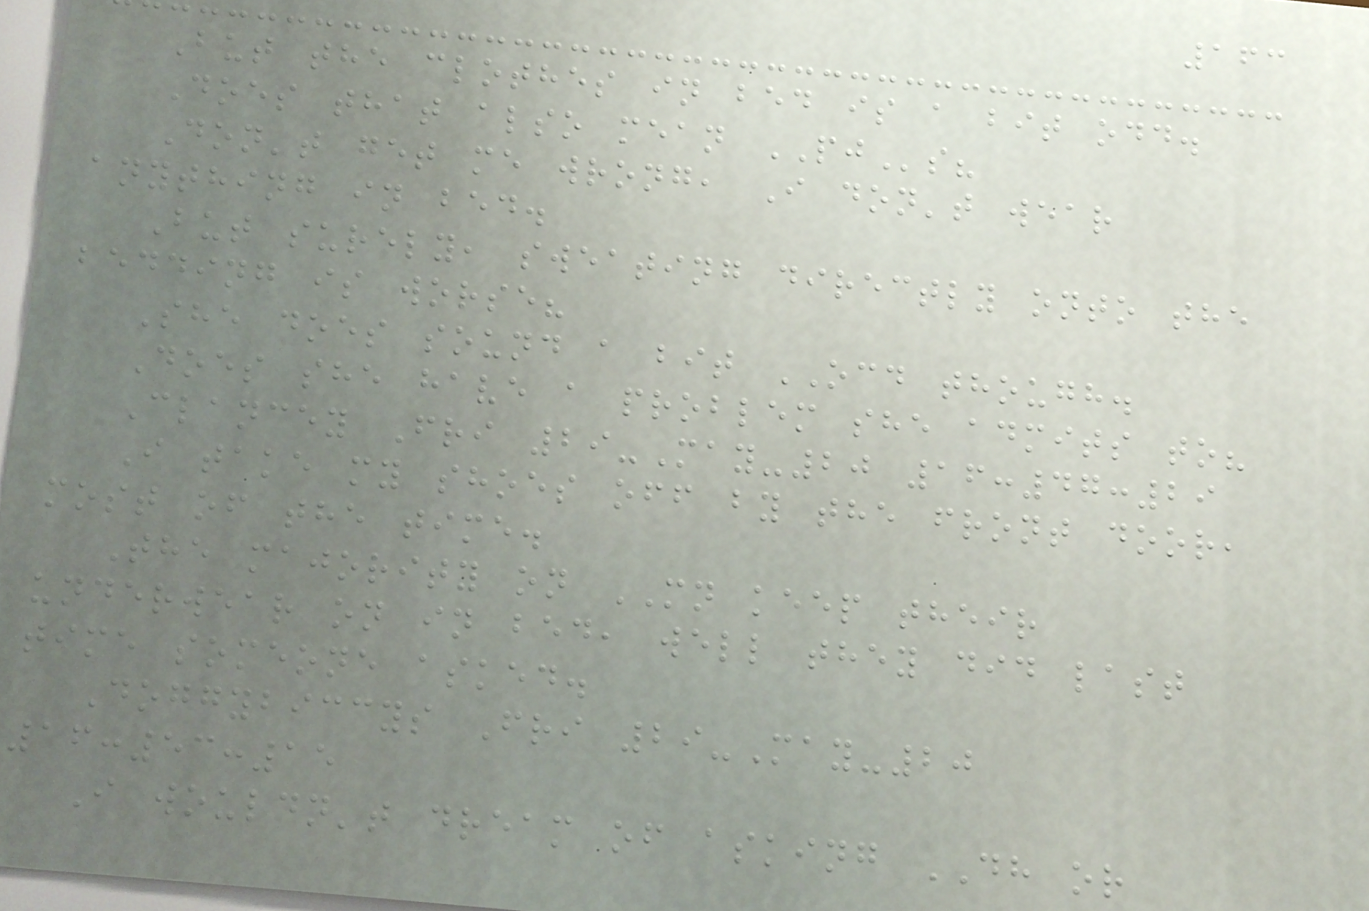163
But the clothes in bed is a bit odd.
Does that also mean PJs?
Don't get me wrong, I don't wear
anything in bed.
But surely, sweating directly onto the
bedding is worse?
She does sound a bit OCD though.
Does she have a problem she admits to?
Clancey Fri 29-May-20 16:47:29
I take my shoes off by the front door,
most of the time.
The majority on MN keep their
underwear on in bed, well they did last
time someone asked.
Doggybiccys Fri 29-May-20
16:53:15
I wouldn't dream of asking DH or
